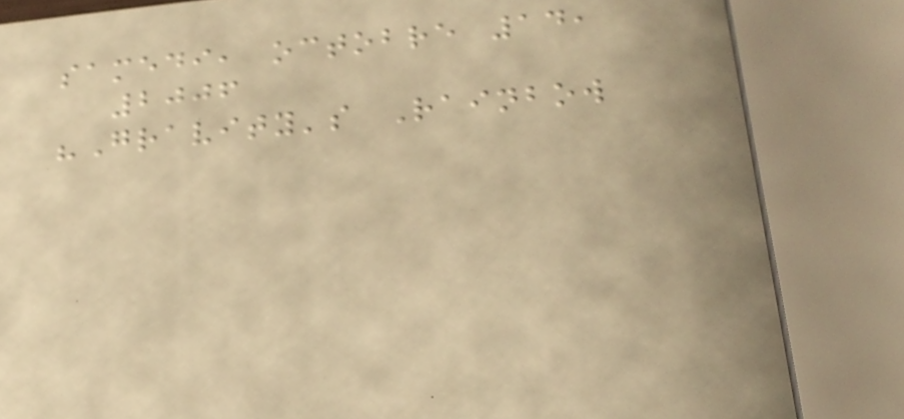samedi, octobre 14,
2006
"Gravity's Rainbow
